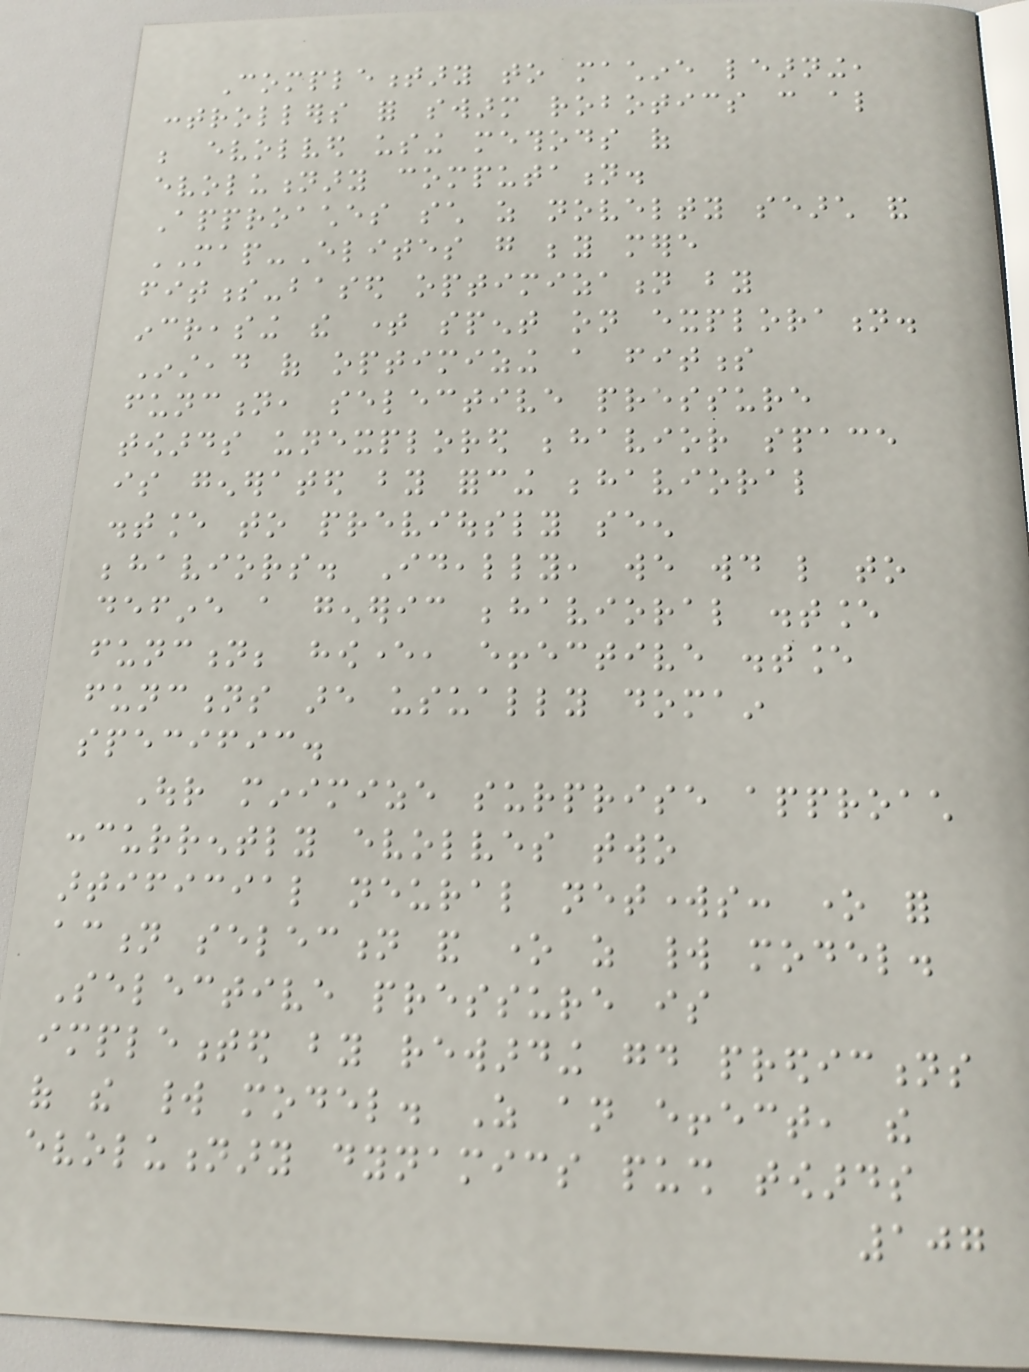Complementary to machine learning,
controllers for swarm robotics can also
be evolved using methods of
evolutionary computation.
Approaches such as novelty search and
MAP-Elites go beyond mere
fitness-based optimization by
increasing the time spent on exploration.
Instead of optimizing a fitness
function, selective pressure
towards unexplored behavior space
is generated by forcing behavioral
distance to previously seen
behaviors. Ideally, we would like to
define a generic behavioral distance
function; however, effective distance
functions are usually domain
specific.
Our minimize surprise approach
concurrently evolves two
artificial neural networks: one for
action selection and one as world model.
Selective pressure is
implemented by rewarding good predictions
of the world model. As an effect, the
evolutionary dynamics push towards
107
